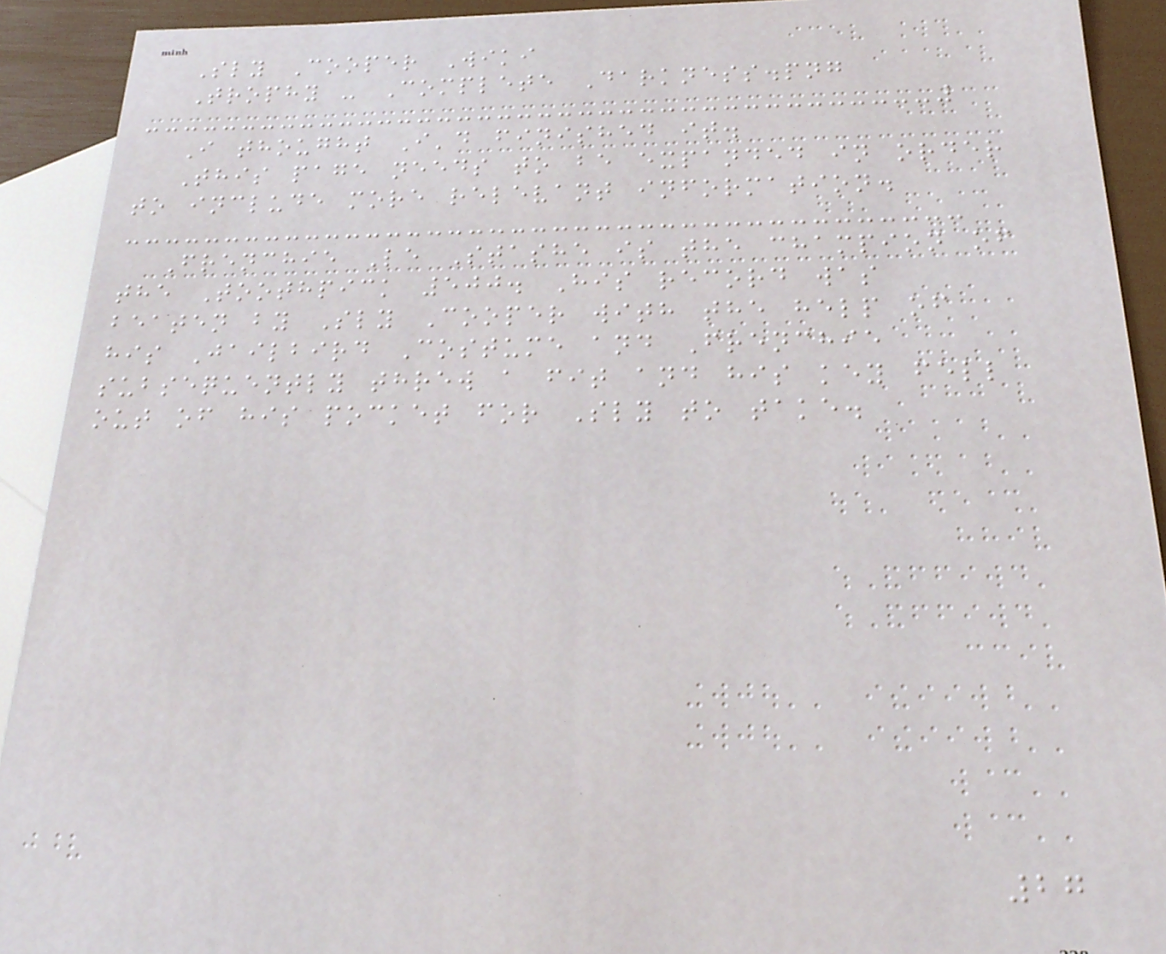Sly Cooper Wiki
Trophy - Complete Darkness.png
I thought I'd finished it.
This page needs to be expanded in order
to include more relevant information.
Frenchie Le Stashe is the champion of
the Toothpick 500. His record was
beaten by Sly Cooper with the help of
his Jailbird Costume and Frenchie
subsequently threw a fit and his key fell
out of his pocket for Sly to take.
27
